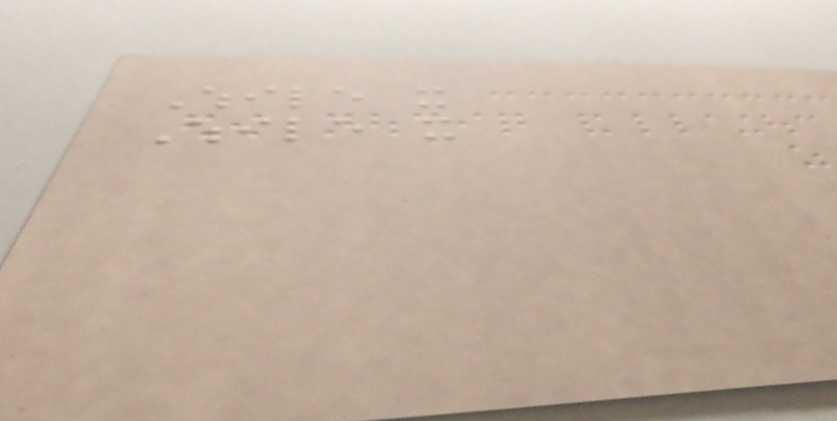While it
While it
